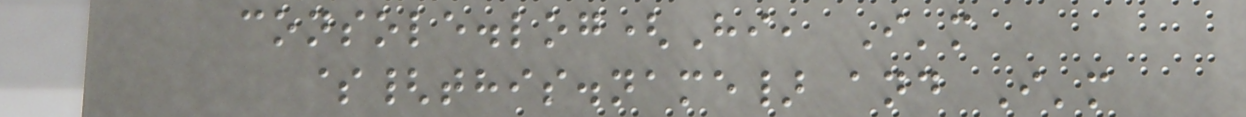console.log(Hi, I'm
${this.name} and I'm
